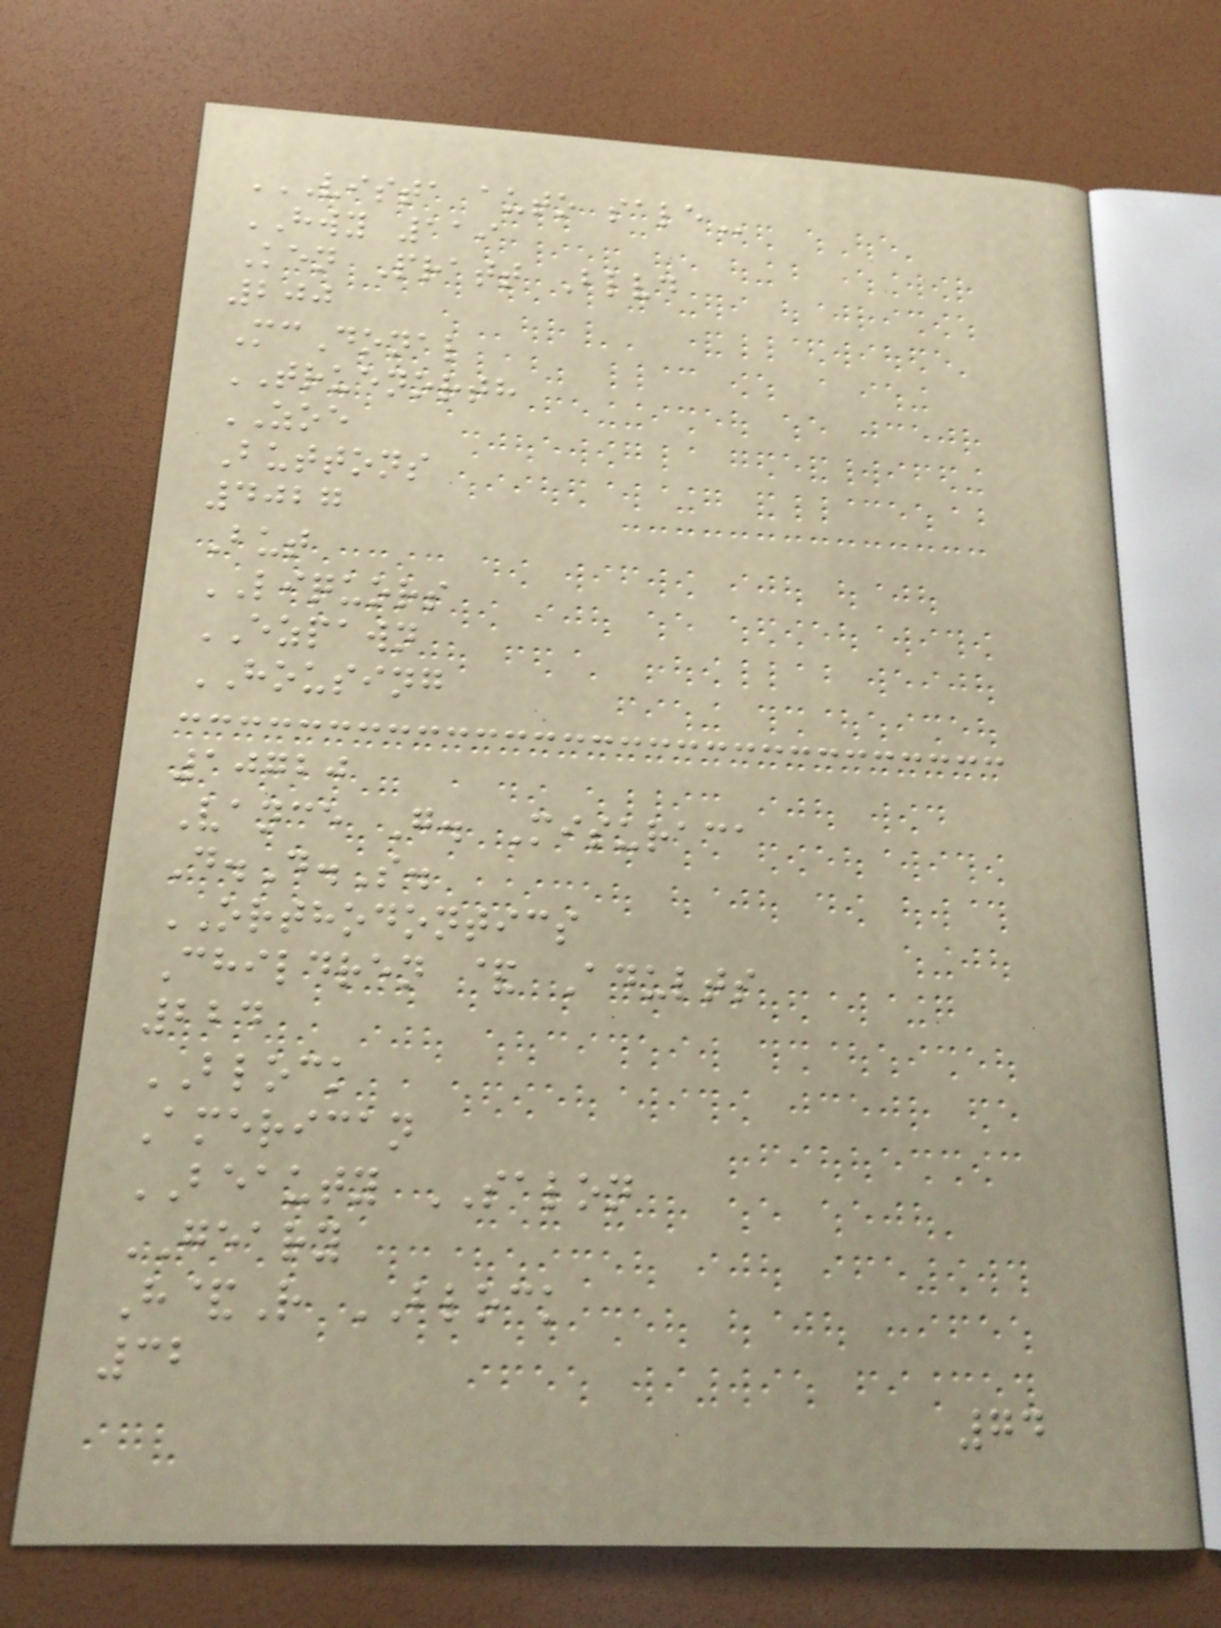VISTA AUTO SALE
HWY 119
Ken Pratt Blvd
200
McDonal
TRUENORTH
ZOE
Buttons
4027
But
LIQUORS
EZPAWN
HOUSING
10720
Vance G. Misuraca
D.D.S.
ORTHODONTICS
Children & Adults
224
BLOCK
American
BEAUTY SALON
GEARY
H&R BLOCK
32
74
